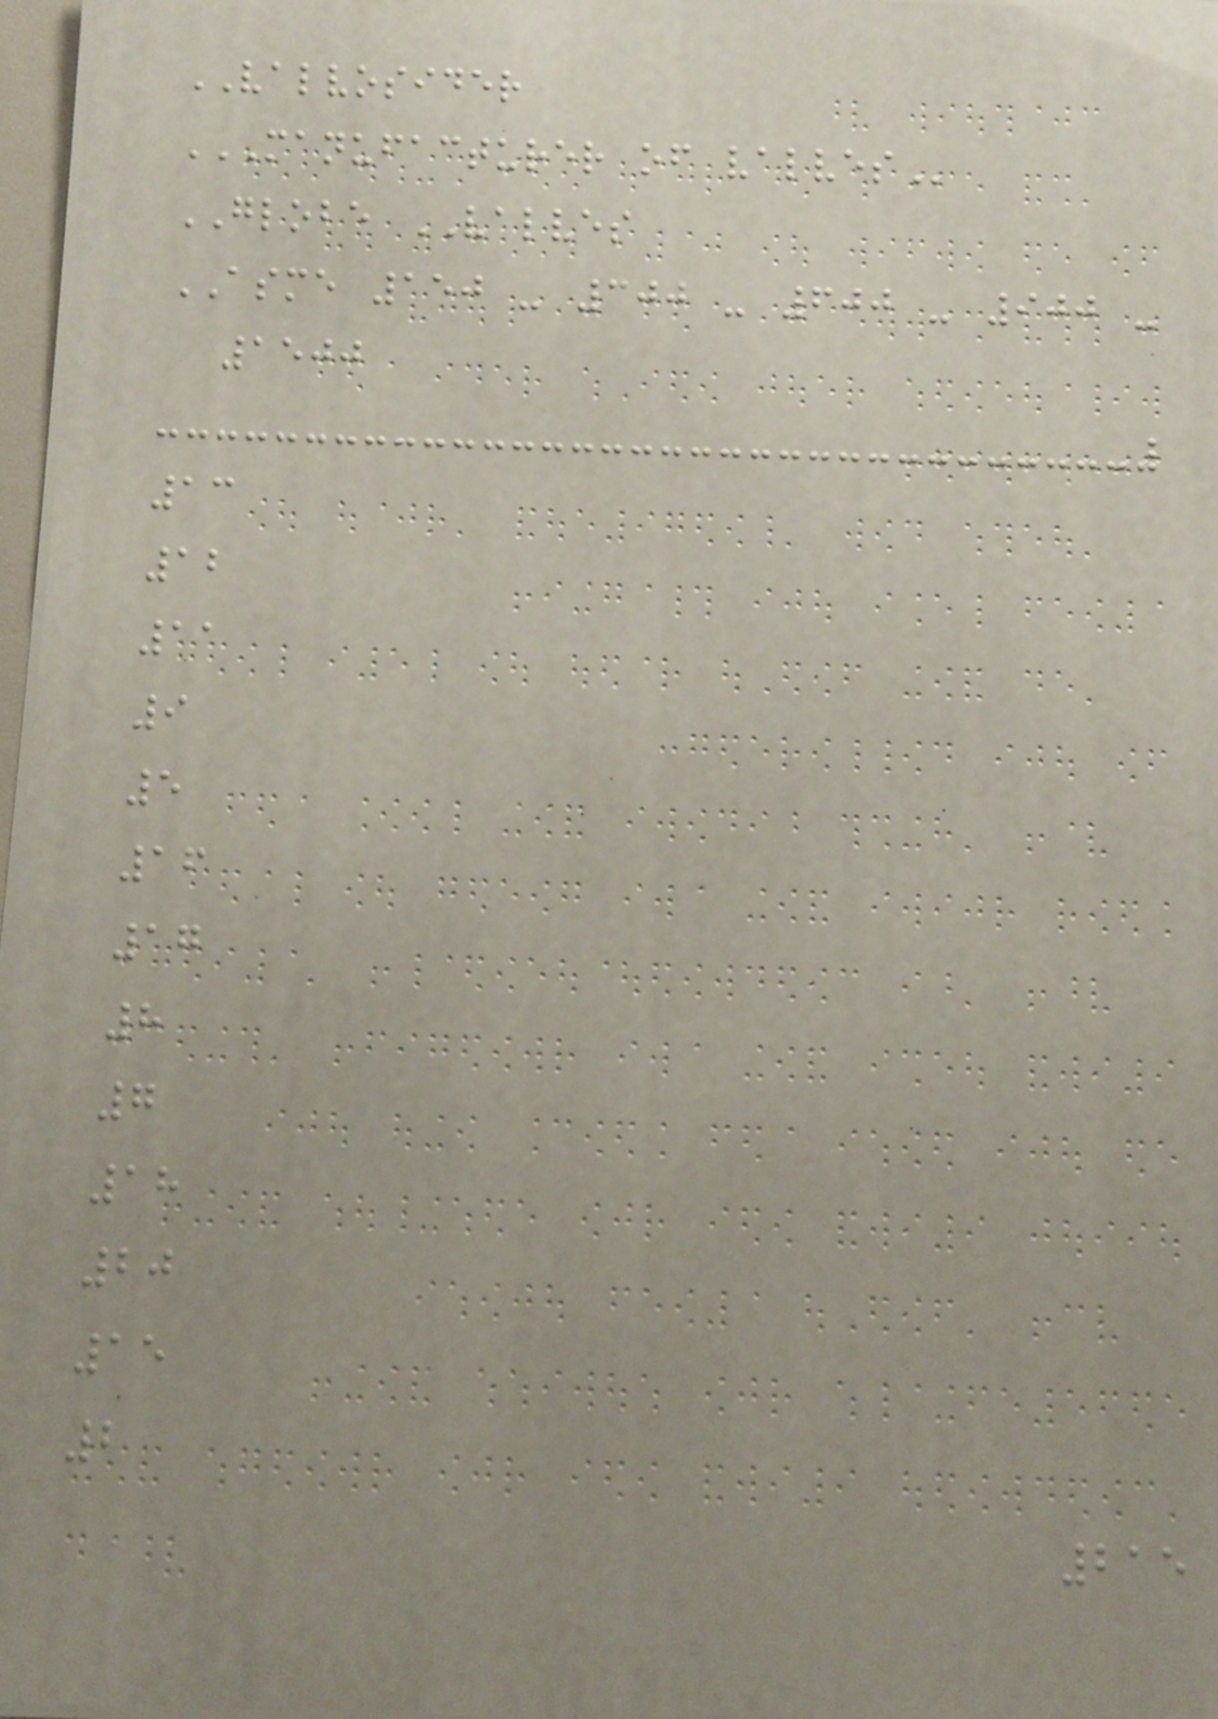VALVOSIDER
MANUFACTURER OF VALVES
GLOBE VALVES
ASME 150 - 300 - 600 - 900 -
1500
13
12
11
9
5
16
17
8
7
18
20
15
2
215
